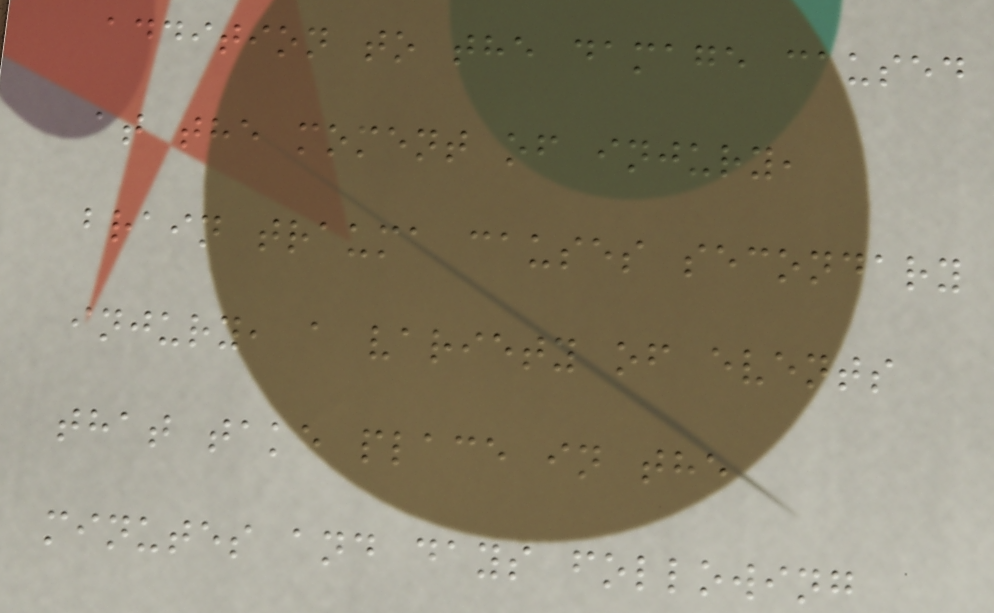addition to the damage caused
at the moment of injury,
brain trauma causes secondary
injury, a variety of events
that take place in the
minutes and days following
